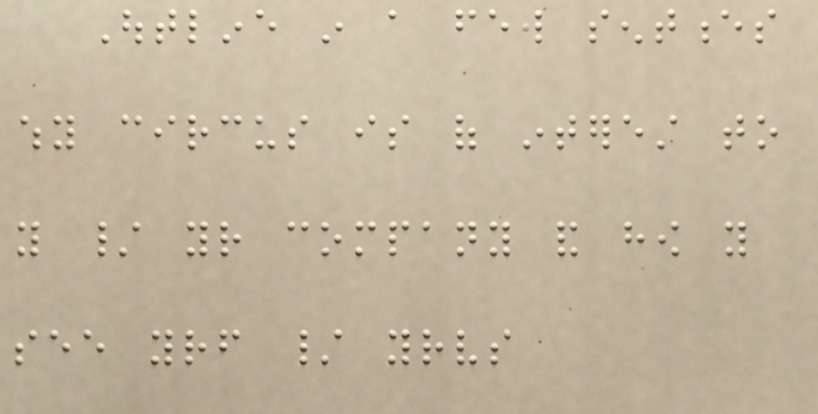Outline in a few sentences
why circus is of interest to
you / your company and how you
see yourself / yourselves
